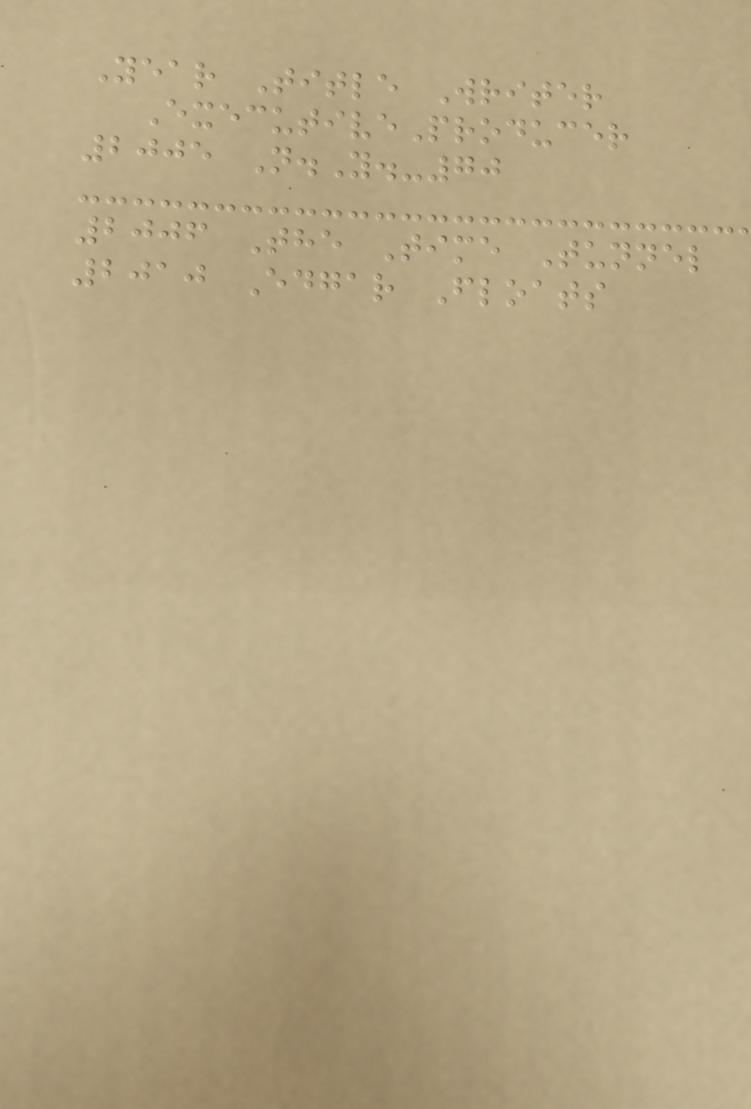Year Title Writer
ExecutiveProducer
2005 N.Y.-70
2006 The Time Tunnel
2010 Edgar Floats
